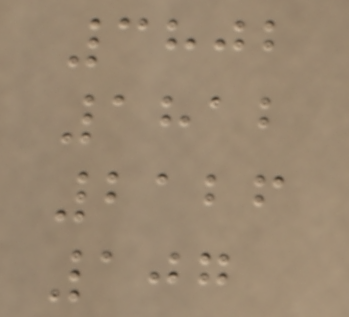3802
1812
2126
107
